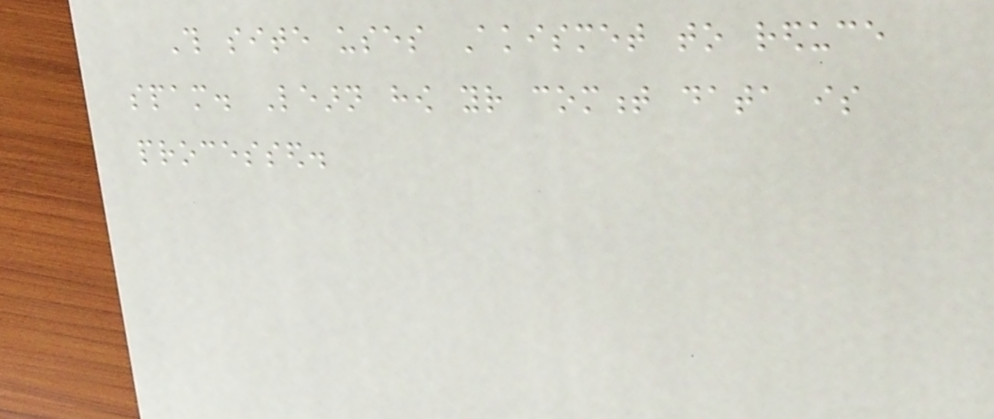This site uses Akismet to reduce
spam. Learn how your comment data is
processed.
